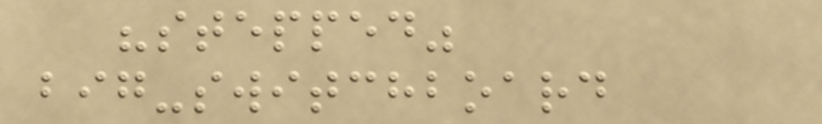"stepped"
big-switchboard
